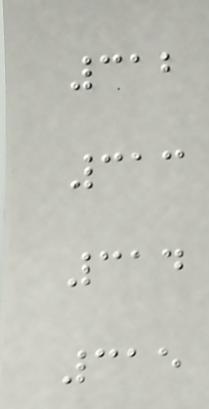312
313
314
315
